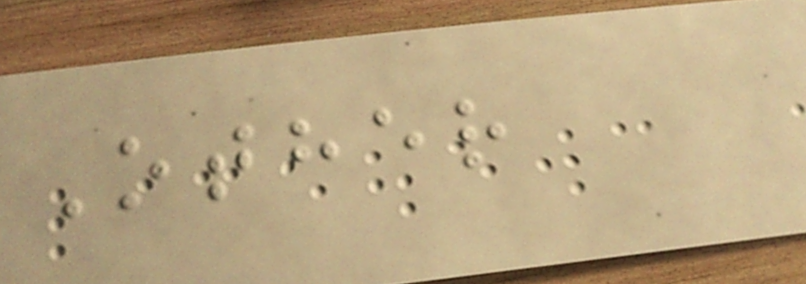Other
